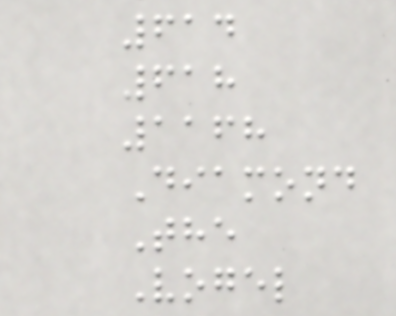614
618
1168
Diamond
The
Vogel
